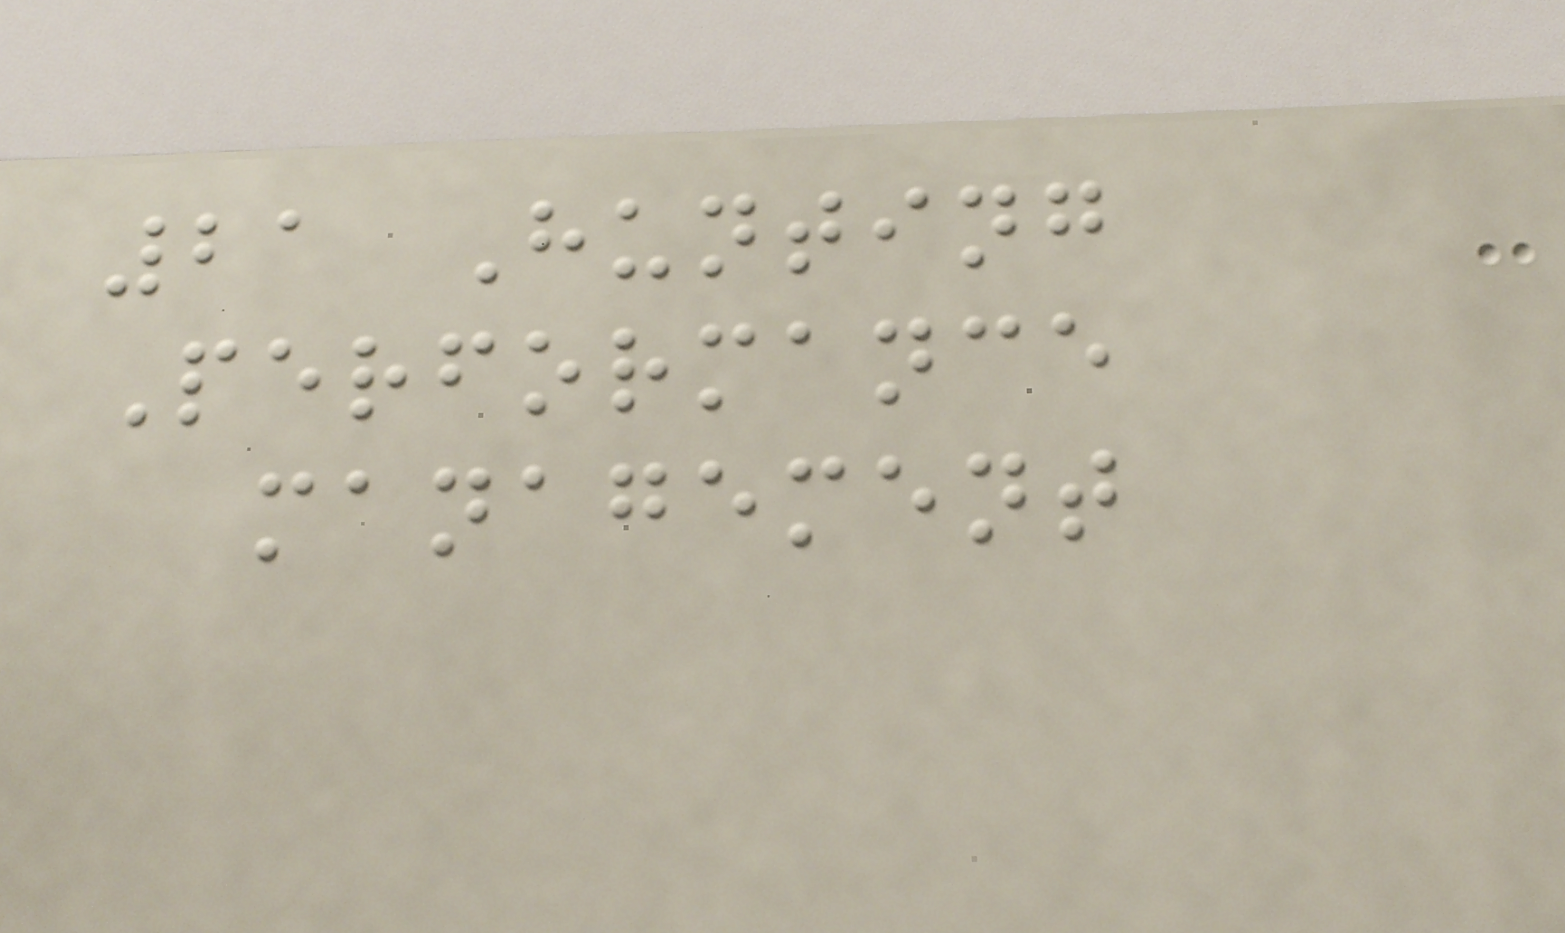21 Hunting
Performance
management
